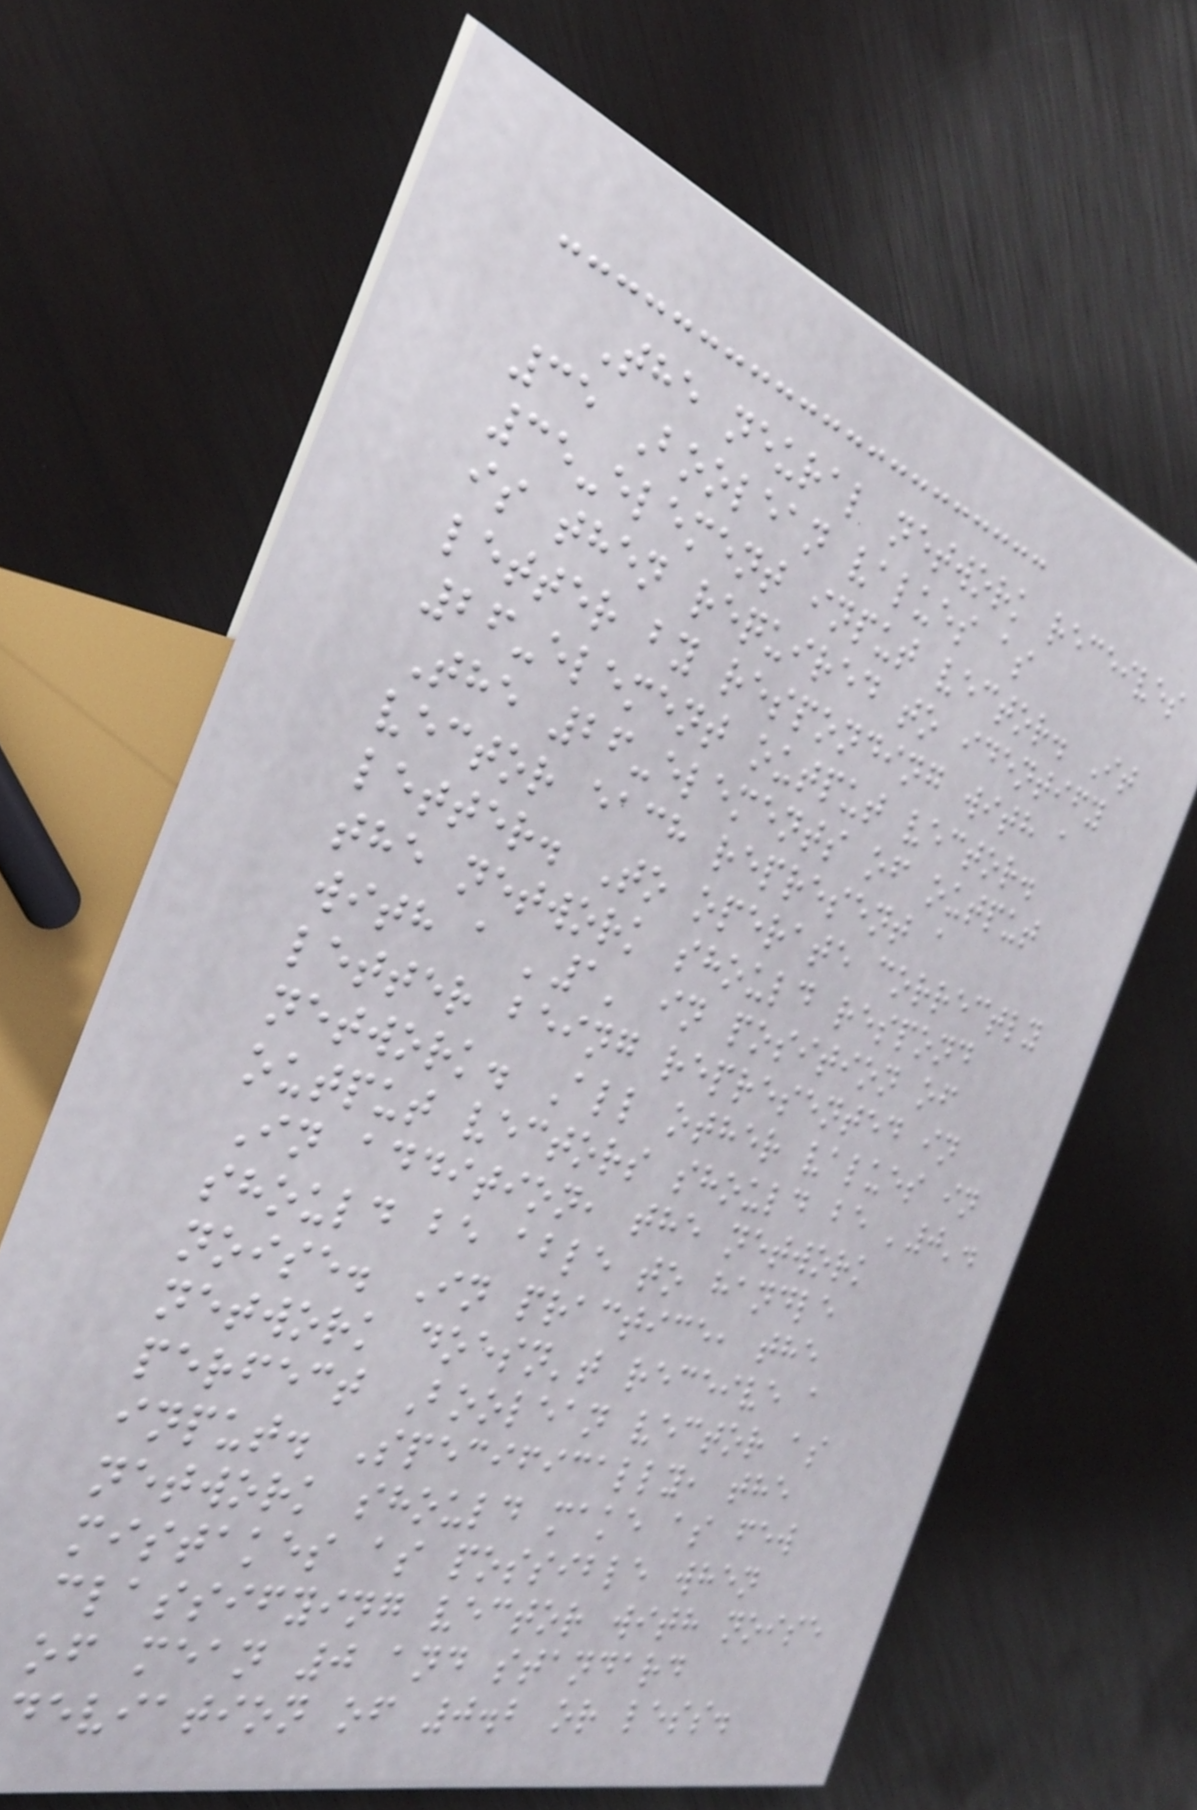The neural network receives
35 Boolean values as
35-element input vector. It
is then required to identify
letter by responding with a
26-element output vector.
The 26-elements of output
vector each represent a
letter. To operate correctly
the network should respond
with a '1' in position of
letter being represented in
network. All other values in
output vectors should be '0'.
In addition, the network
should be able to handle
noise. In practice, the
network doesn't receive a
perfect Boolean vector as
input. Specifically, the
network should make as few
mistakes as possible when
classifying vector with noise
of mean 0 and standard
deviation of 0.2 or less.
